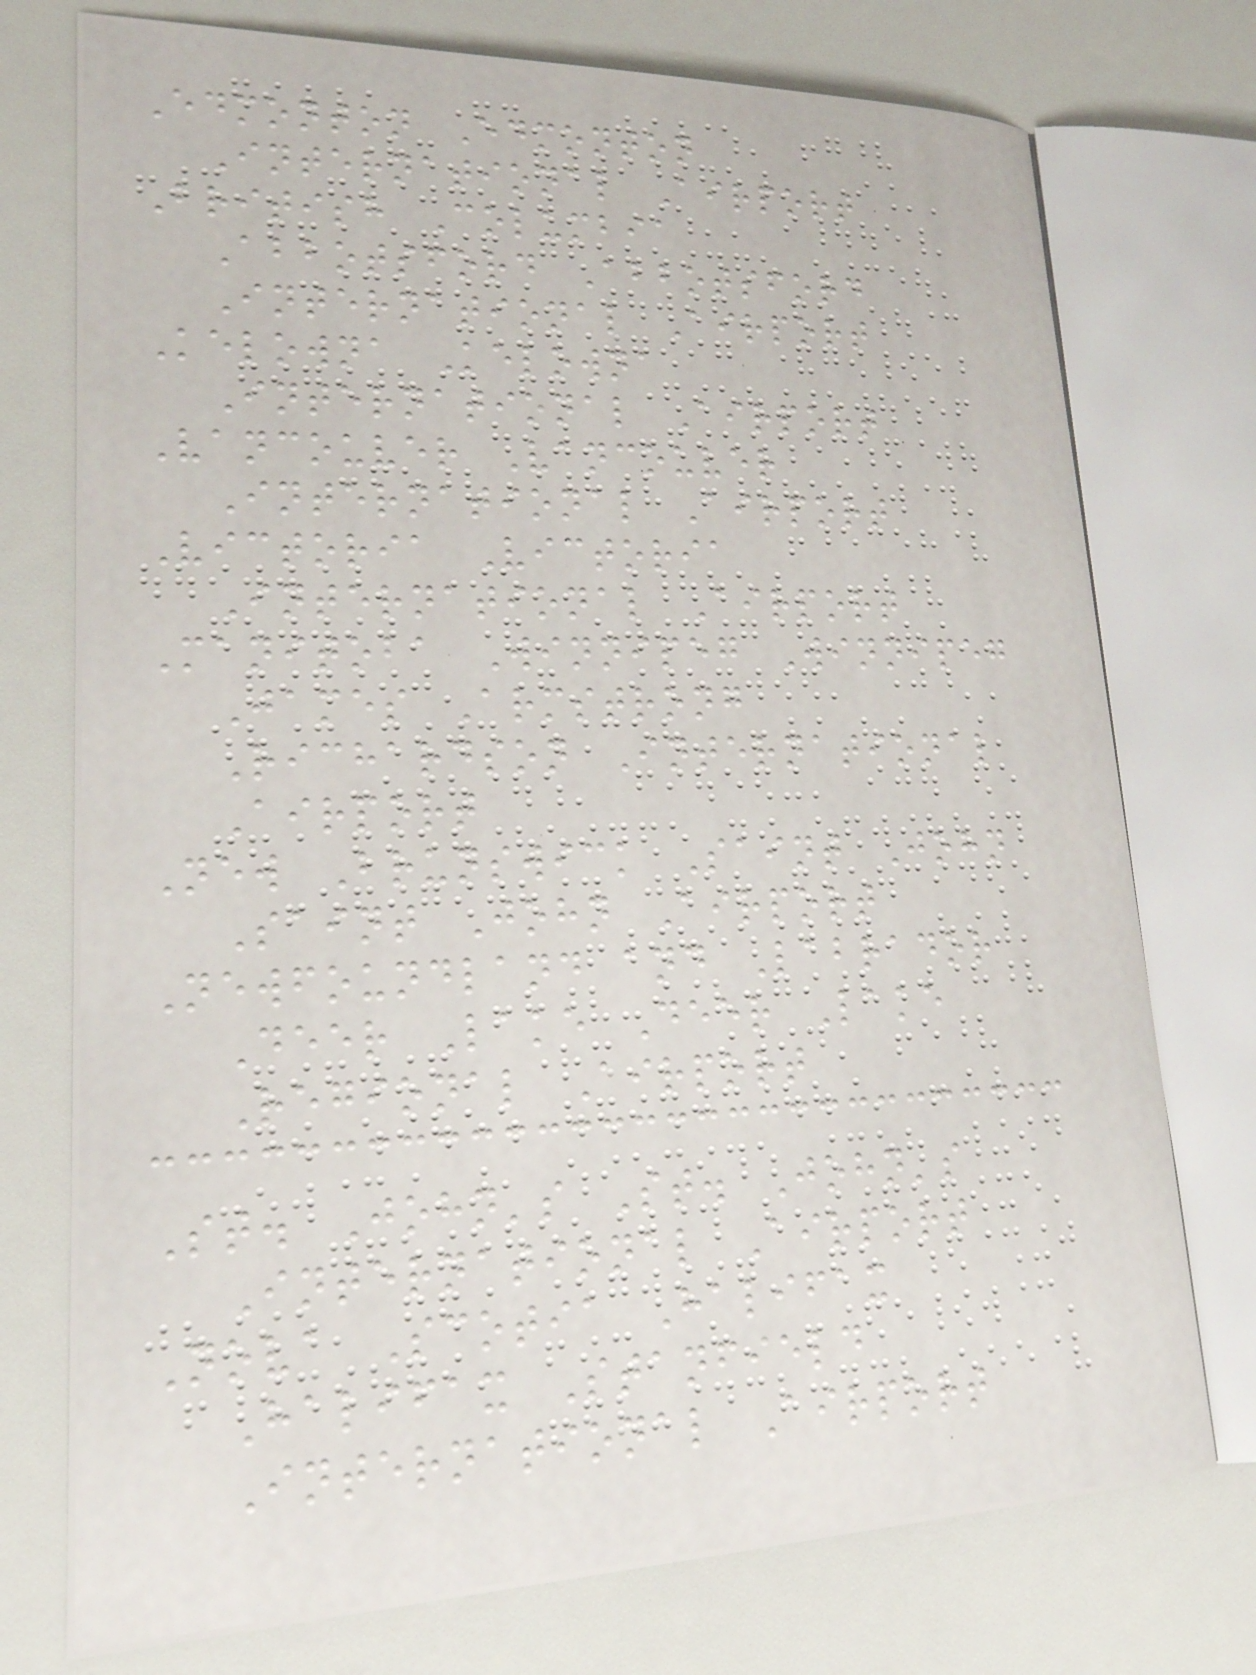Edmonton Edmonton
International Airport
British Columbia
Abbotsford Abbotsford
International Airport
Kelowna Kelowna
International Airport
Vancouver Vancouver
International Airport
Victoria Victoria
International Airport
Manitoba Winnipeg Winnipeg
James Armstrong
Richardson International
Airport
New Brunswick Saint John
Saint John Airport
Newfoundland and Labrador
Deer Lake Deer Lake
Regional Airport
St. John's St. John's
International Airport
Nova Scotia Halifax
Halifax Stanfield
International Airport
